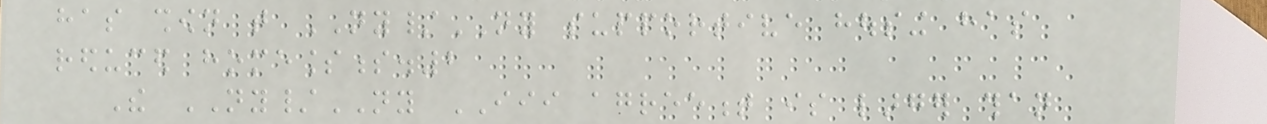has shown that NY/NY supportive housing has
reduced homelessness.2
The NY/NY III agreement is larger than
